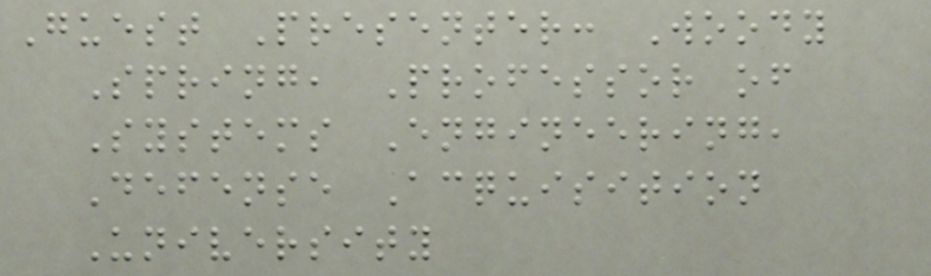Guest Presenter: Woody
Spring, Professor of
Systems Engineering,
Defense Acquisition
University
